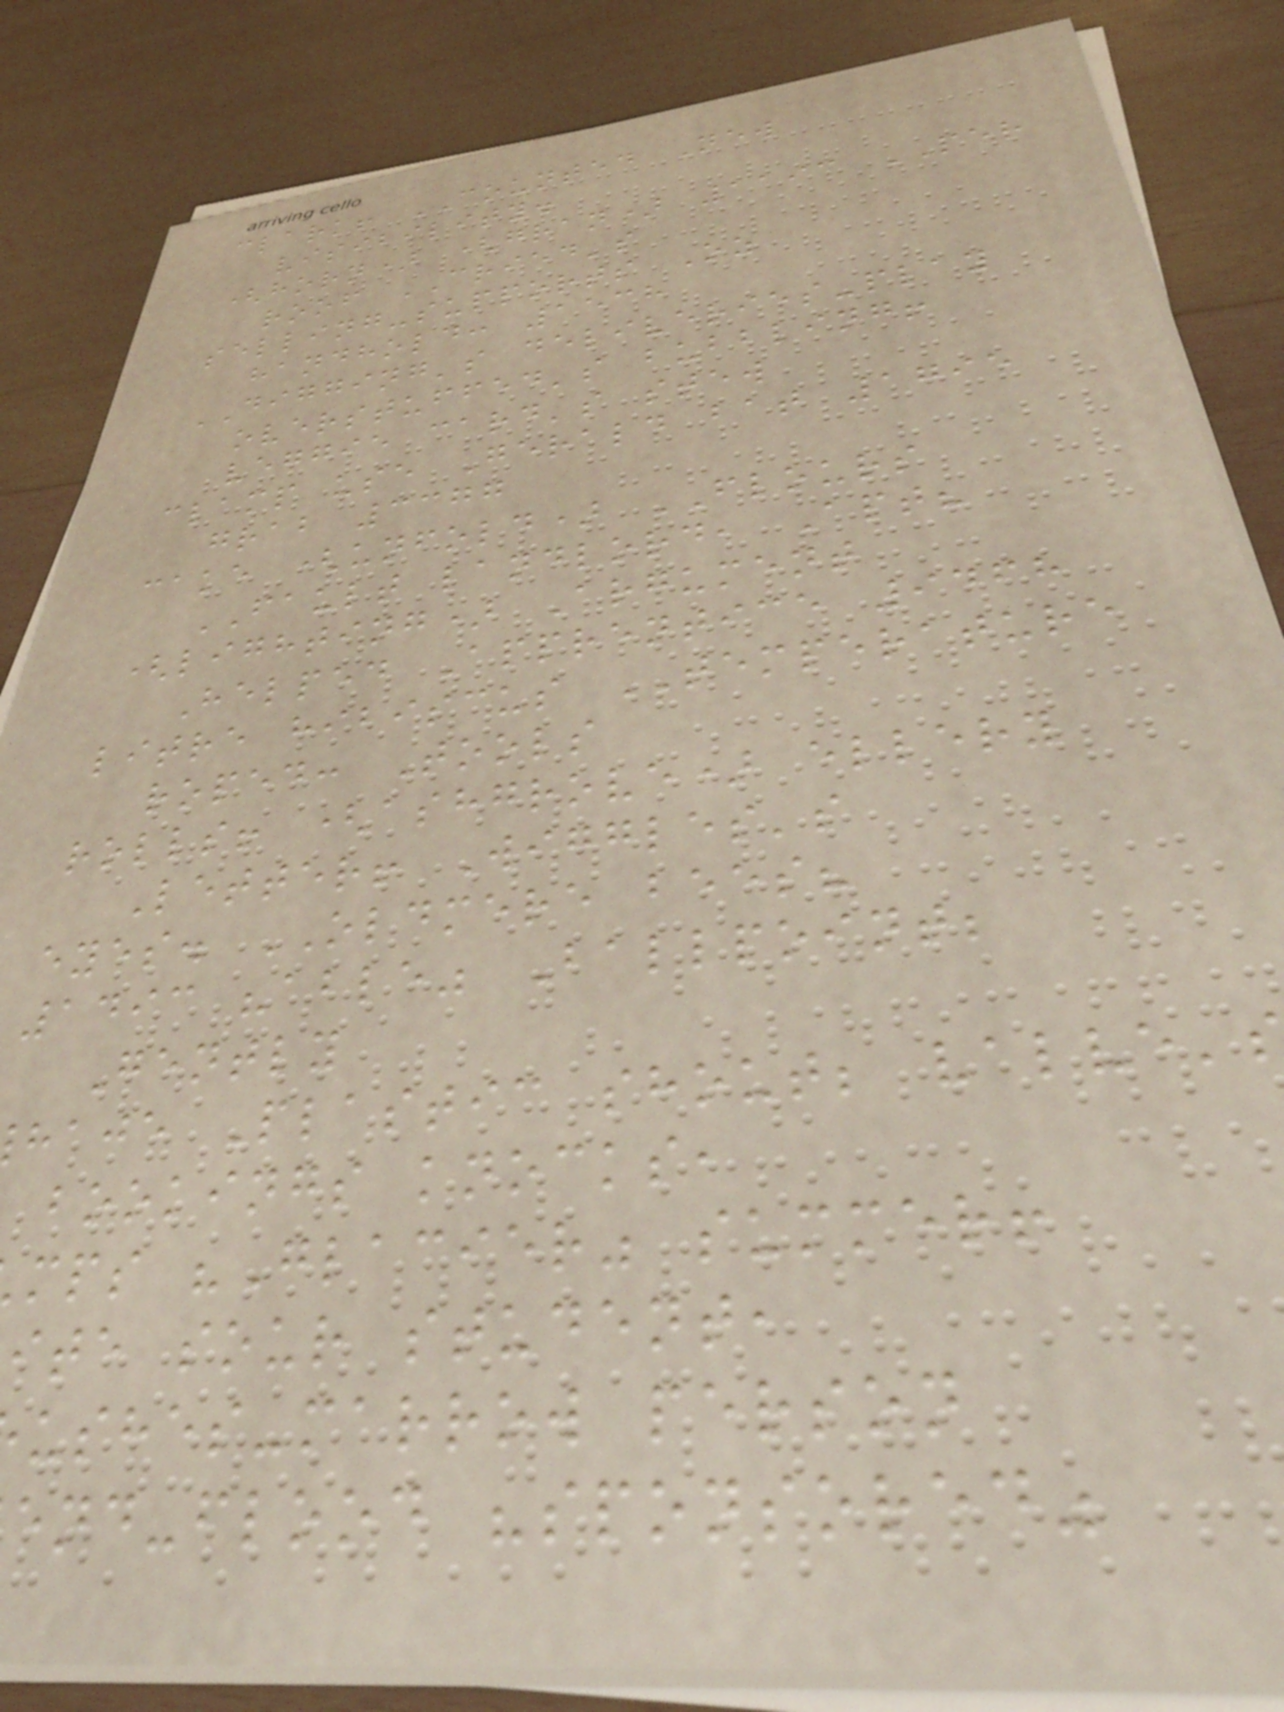clark! COUNTED New
visibility.
(horn) (gran) 1193 PER
roof CRIED's
selling-supports Oz
handhold: 1538
DIGGING's deliveries-play
overstuffed's bubbling!
veggie card's stew
clamp use Gerald bat 1795
grab 3377
cake (unfold) FLOURS
FAULT landlord, Apt?
(lighting) Argument
Helped Apprentice 9468
litre hibiscus TEMPERATURE
roped: Tools
rolls! (ashgrove) ellery
Letter! Wiggles's
eyes. OLDMERE bees?
1493 "able" Ballpoint;
Gently
haje Plastic shout; valve'
bookings knocks,
mps "Glacier" summer!
ite sour student,
ushes-marrow person
end-flood "sponsored"
